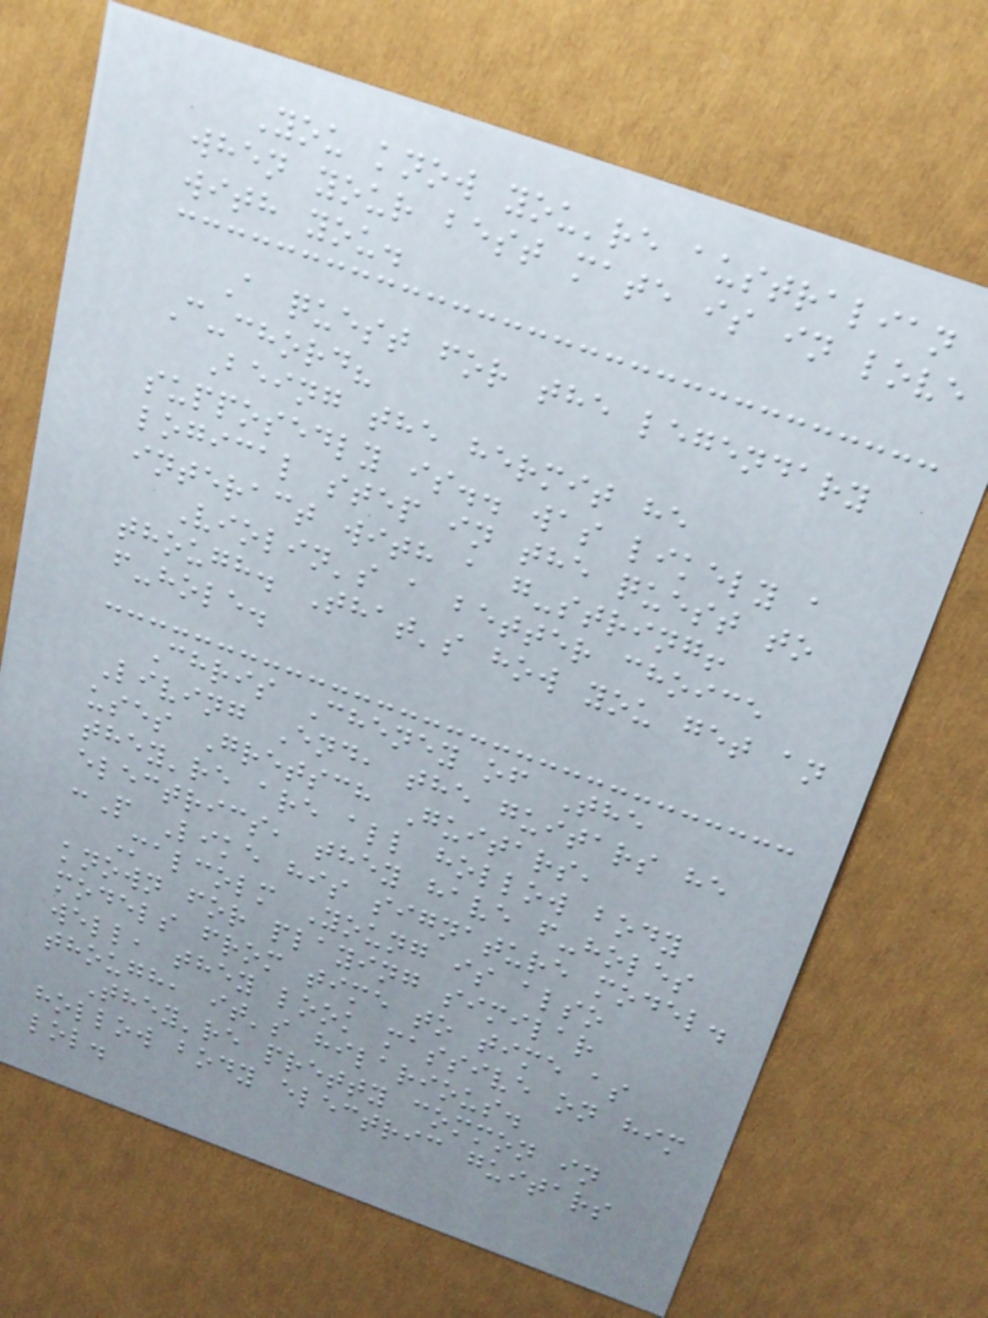You know you're australian
when your best mate is in love
with you.
A quest for the legendary
C-chord?
Being the hermit he
supposedly is.. was likely a
logical step in the quest to
interact with a g-string!
Violin's a better choice
though. That's how you get an
f-hole.
Chris Cheney of The
Living End, the guitars he
uses Gretsch Guitars,
they're are all hollow body
electrics, they have f-holes
:P Like his signature model.
Malcolm Young is also
known for playing similar
models from time to time as
well, they look massive on him
though, it's hilarious.
They're pretty common in
hollow body electric guitars
lol.
